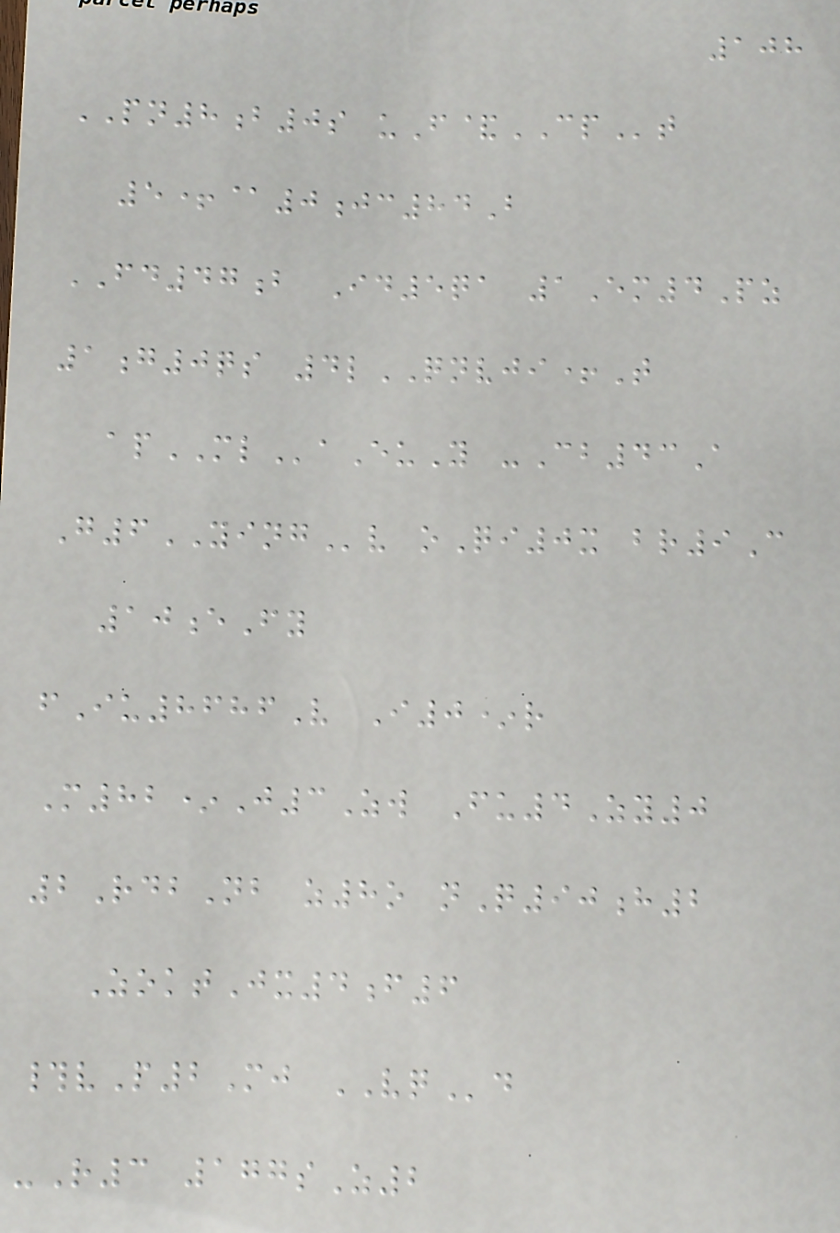108
PN8b0s uF&CPt
5+@0jc84B
FD47b Id5qa 1Em4Pz
1g0qs 4lQNVJI+T
apMLaEuY -Cb43A
G6YINGv oQi0x br9C
10eFy
fIu8686V I0*r
M82*J3Zw Fu4Zy0
2RdbNb z8o nQ90h2
ZoktJx4f6
#vP2Mj VQd
-R3 177sZ2
